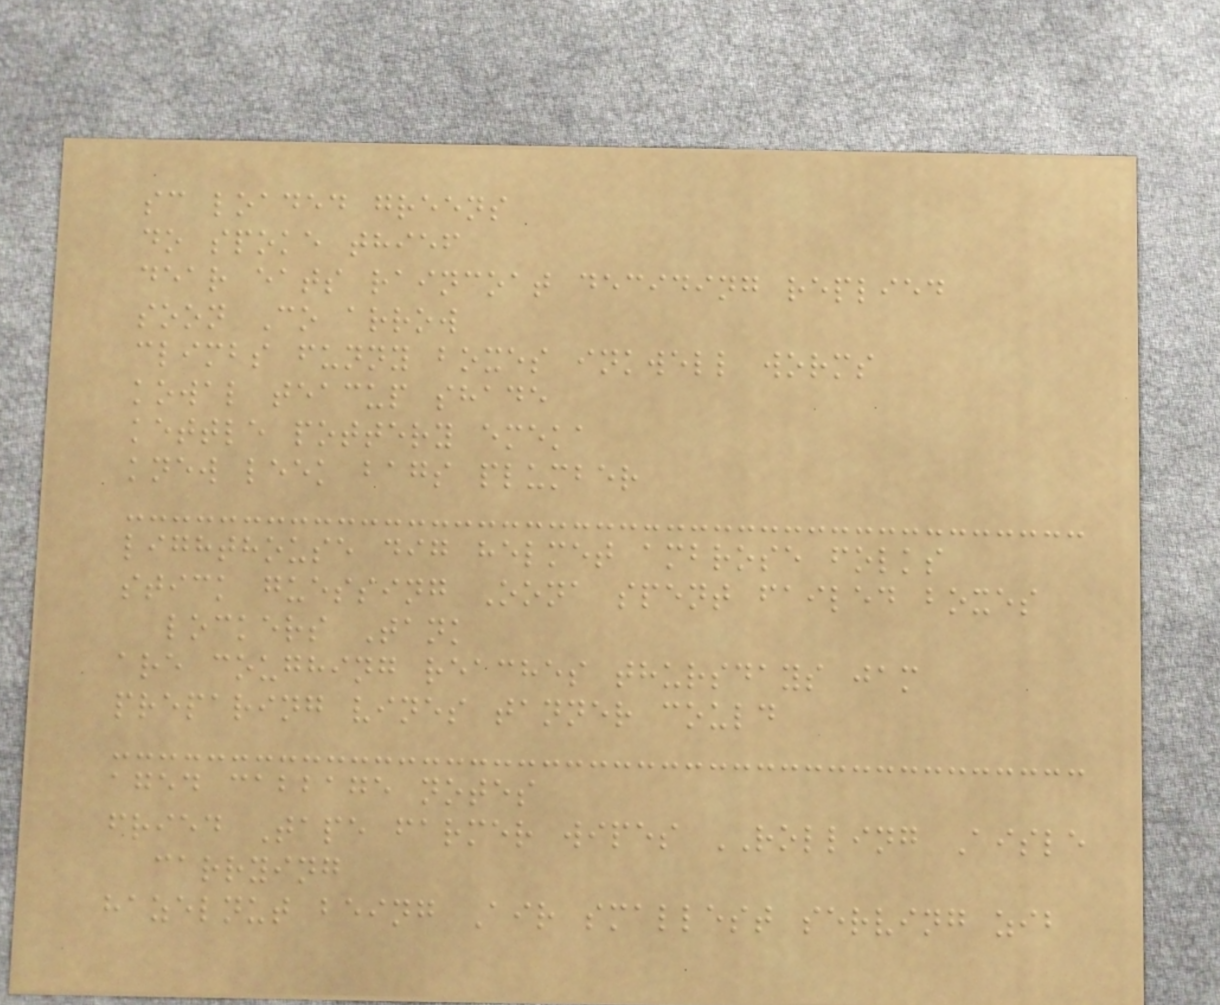sc loaded greens
do spoke thief
dear eats raincoat deciding replied
soon Co arrow
climbs funny boxes inkwell worms
kowal teacup shade
kettle pottery emeka
knew leek bags plumber
lighthouse dig helmet ambrose folks
stick guessing Oona spent failed boxes
lockers Tank
are coughing reaches thursdays jam
preparing vines tanner could
aged cabbage notes
fried Tape farmer wipes ROLLING Aisle
carrying
hazelnut being Air smallest serving zib
